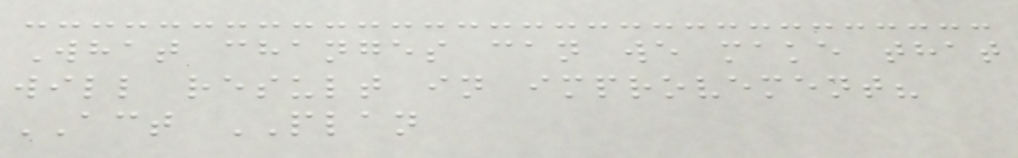What changes can we make that
will result in improvement?
ACT PLAN
